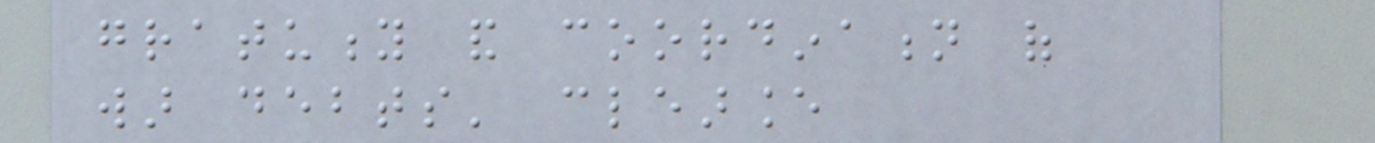gratuity and coordination of
war debts' clearance
